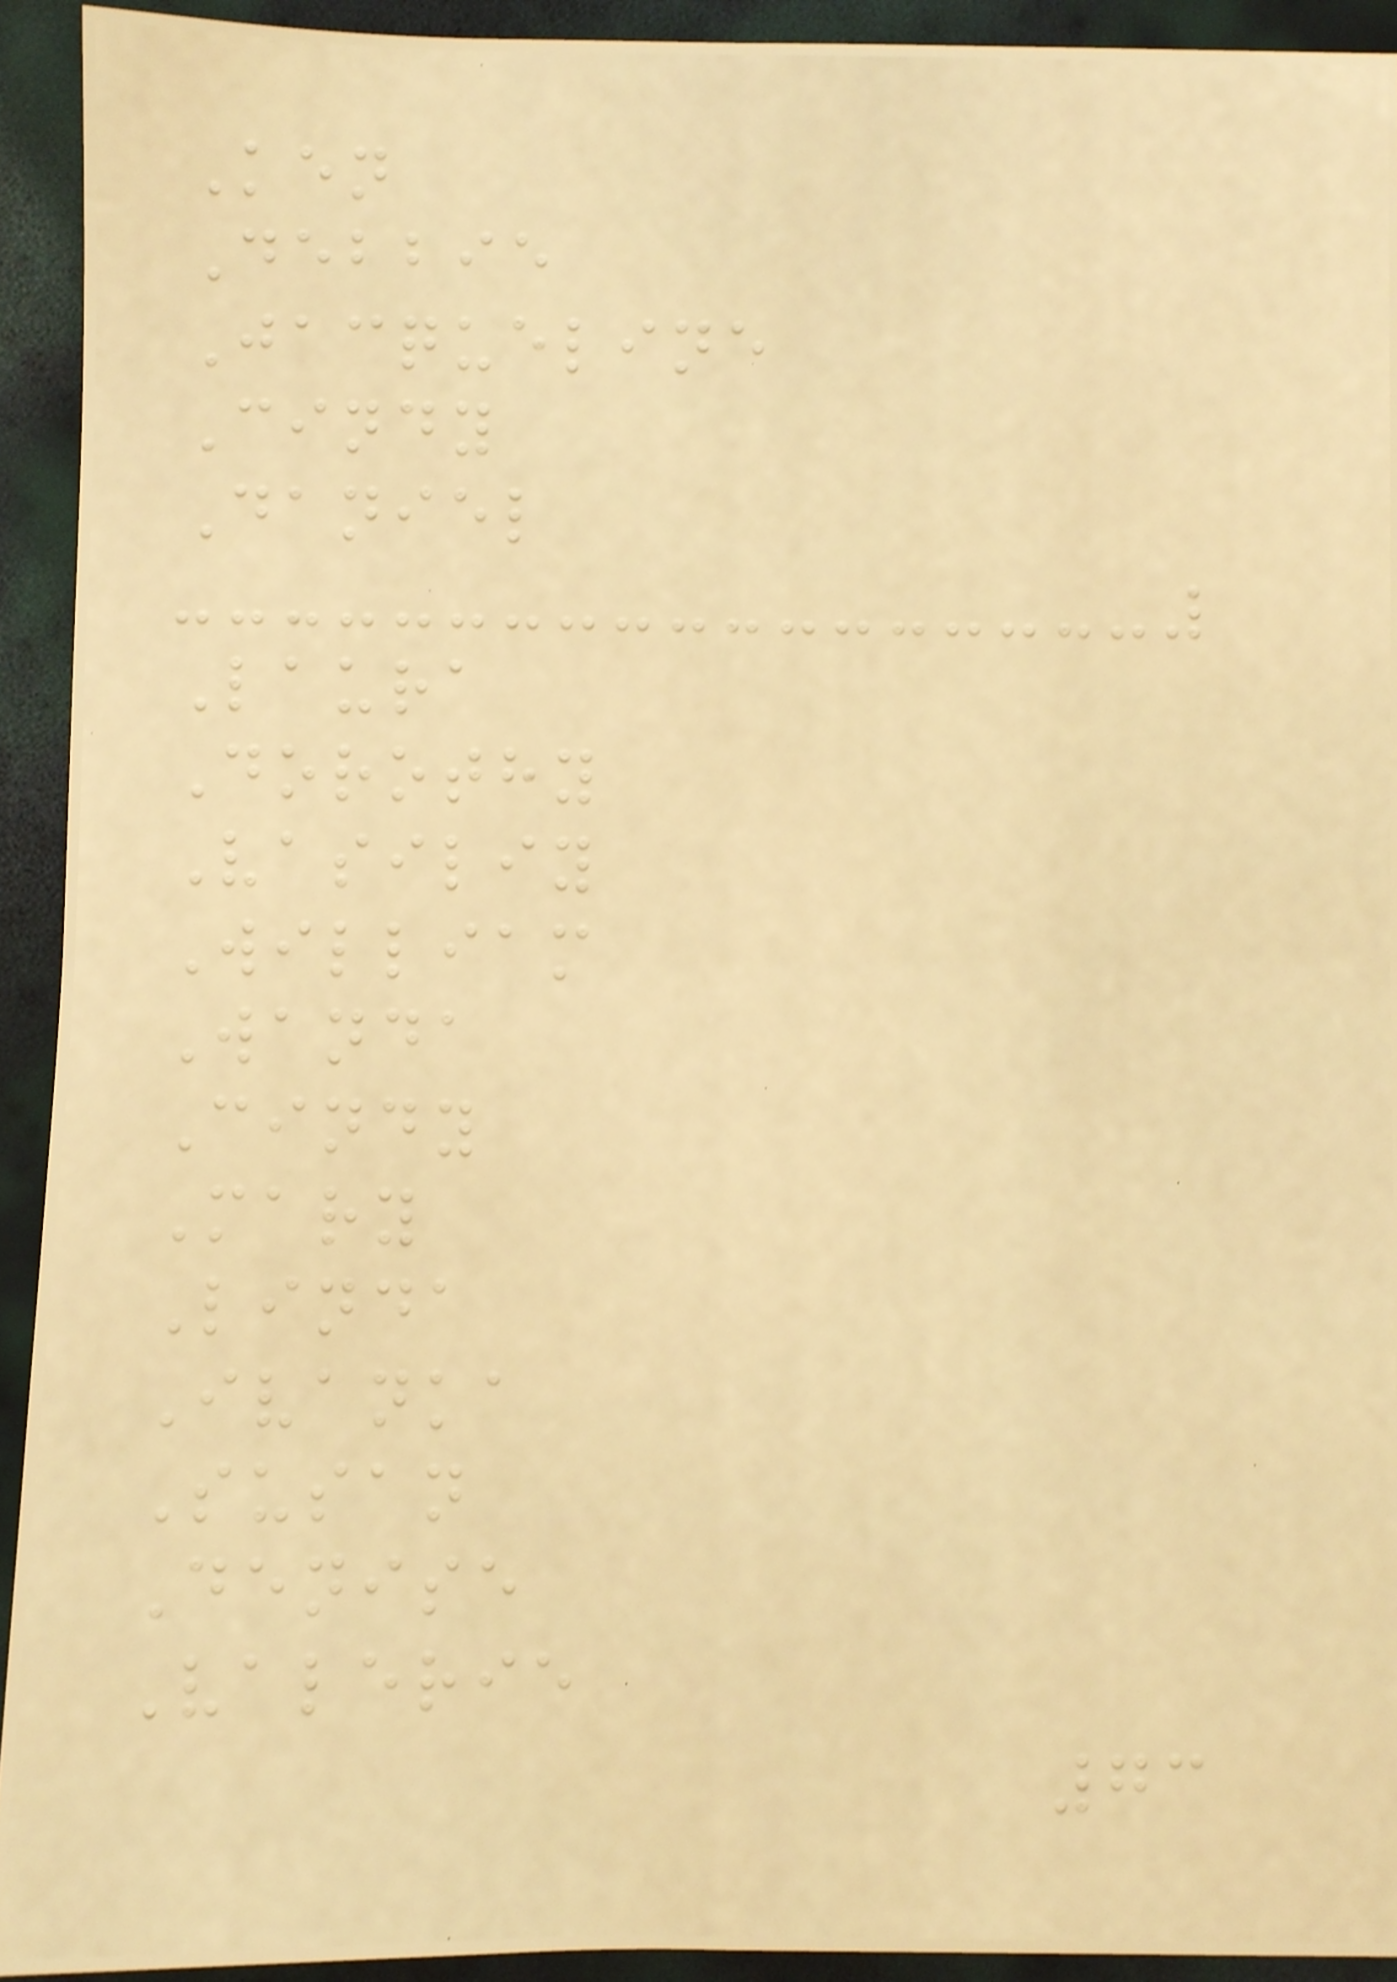Ken
Debbie
Jacqueline
Cindy
Daniel
Laura
Dorothy
Vasiliy
William
Wanda
Cindy
Mary
Linda
Ivanka
Susan
Denise
Valerie
73
